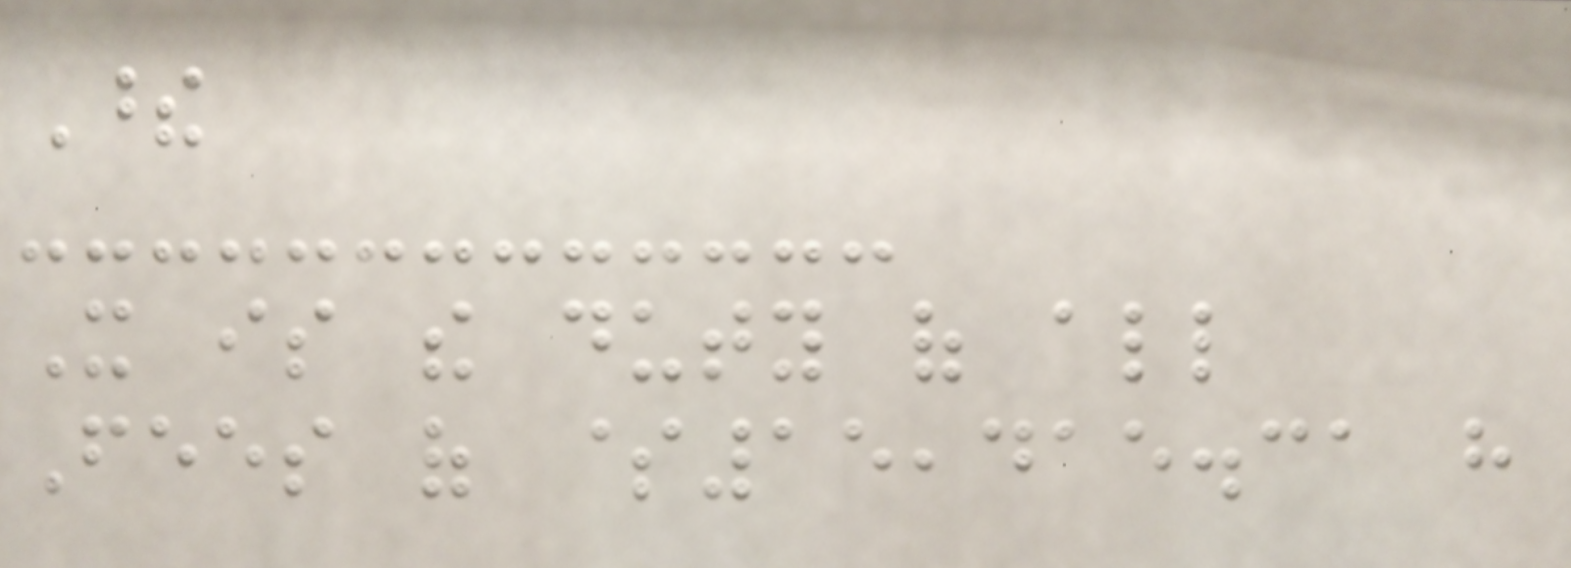These
It is the duty of all
Fees of $15,415.31 have
